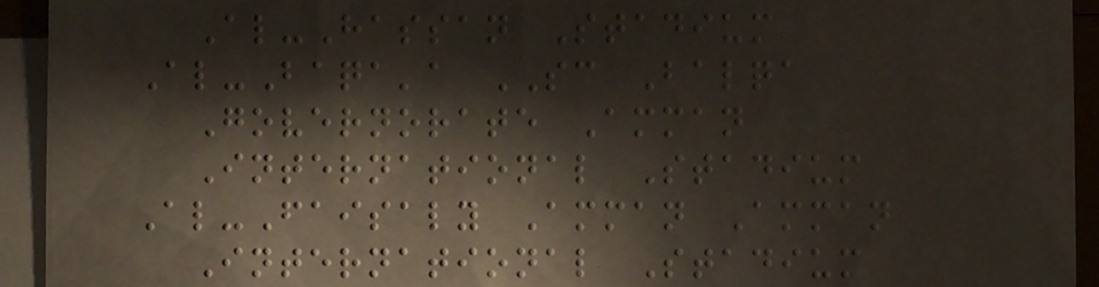Al-Hassan Stadium
Al-Baqa'a SC Balqa
Governorate Amman
International Stadium
Al-Faisaly Amman Amman
International Stadium
